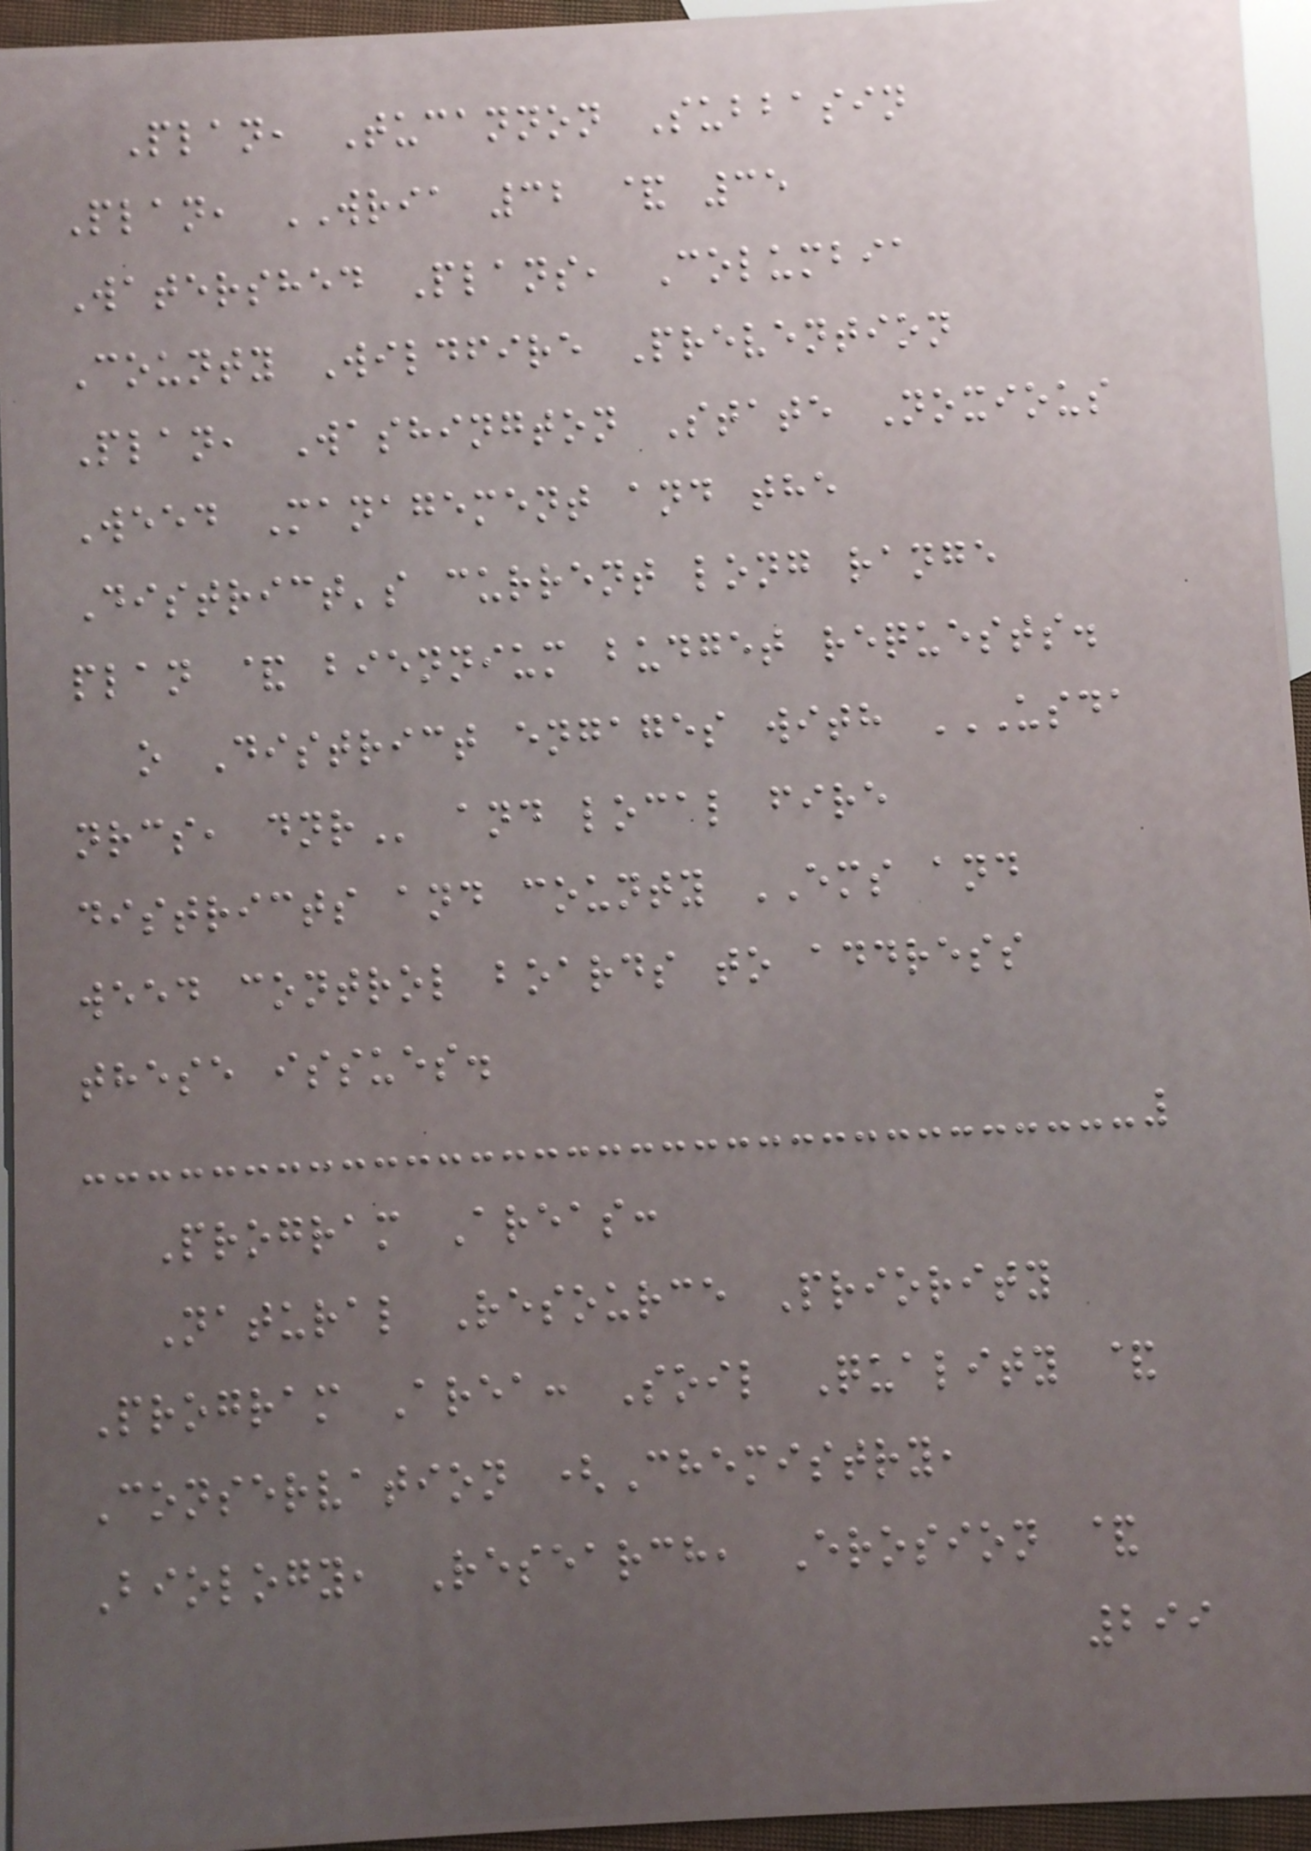Plan, Tucannon Subbasin
Plan, WRIA 32 & 35
Watershed Plans, Columbia
County Wildfire Prevention
Plan, Washington State Noxious
Weed Management and the
District's current long range
plan & biennium budget requests.
o District engages with USDA
NRCS, DNR and local fire
districts and county EMS and
weed control boards to address
these issues.
Program Areas:
Natural Resource Priority
Program Area: Soil Quality &
Conservation (Chemistry,
Biology, Research, Erosion &
299
